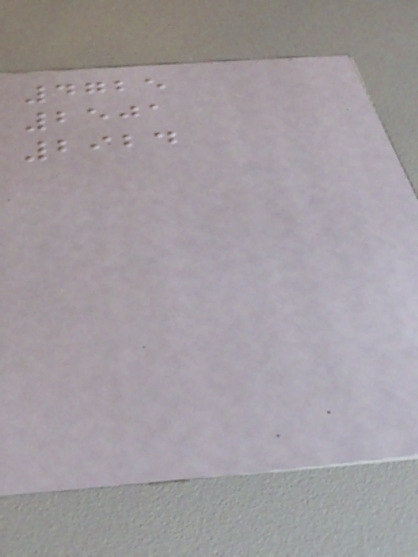4725
2501
2924
